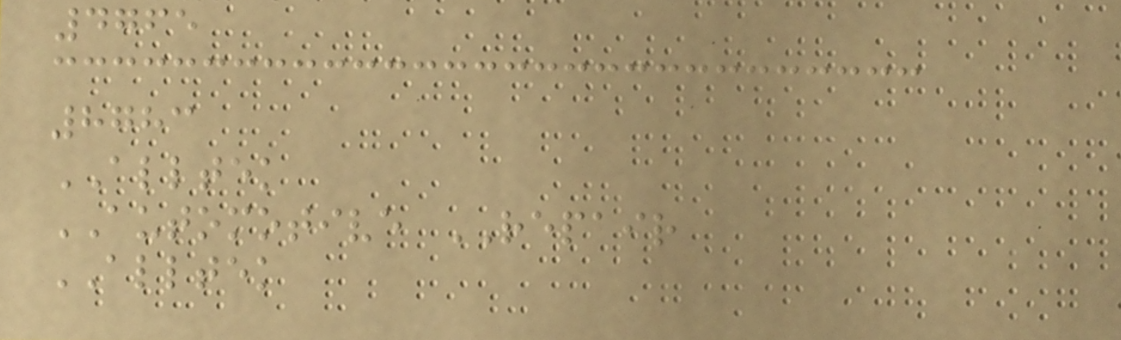4765
8783
ALLTEK
AUTOMOTIVE REPAIR
ALLTEK
